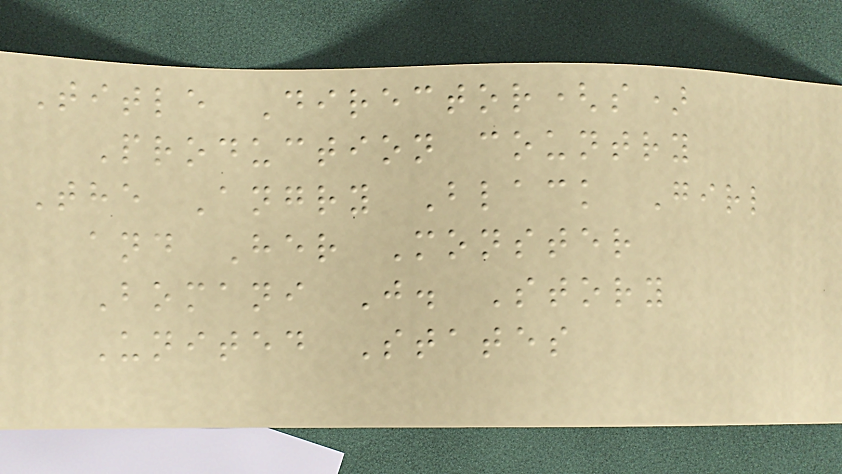Title Director(s)
Production country
The Angry Black Girl
and Her Monster
Bomani J. Story
United States
